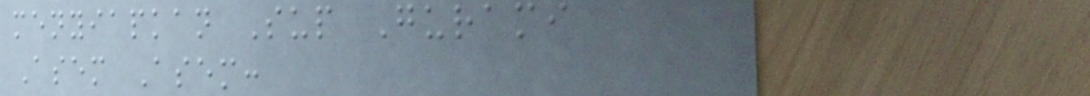menyiapkan Sup Gurami
Asem Asem:
